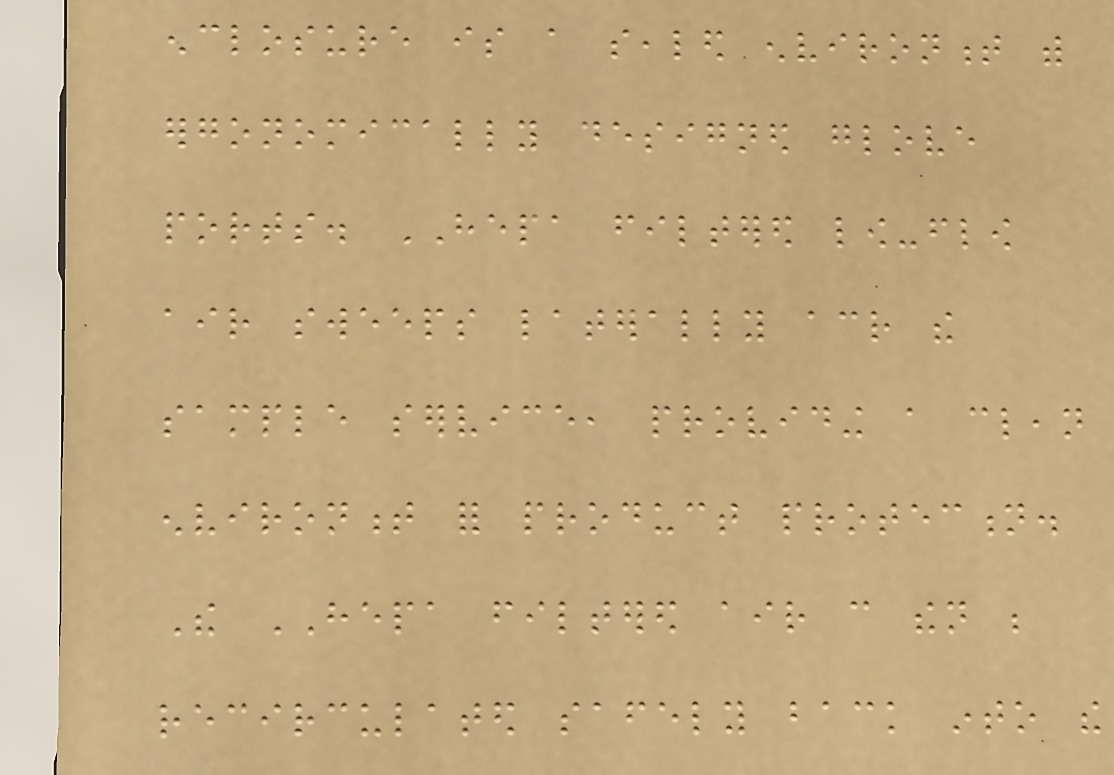enclosure is a sealed environment with
ergonomically designed glove
ports. HEPA filtered low-flow
air sweeps laterally across the
sample service, providing a clean
environment for product protection.
The HEPA filtered air can then be
recirculated safely back into the
